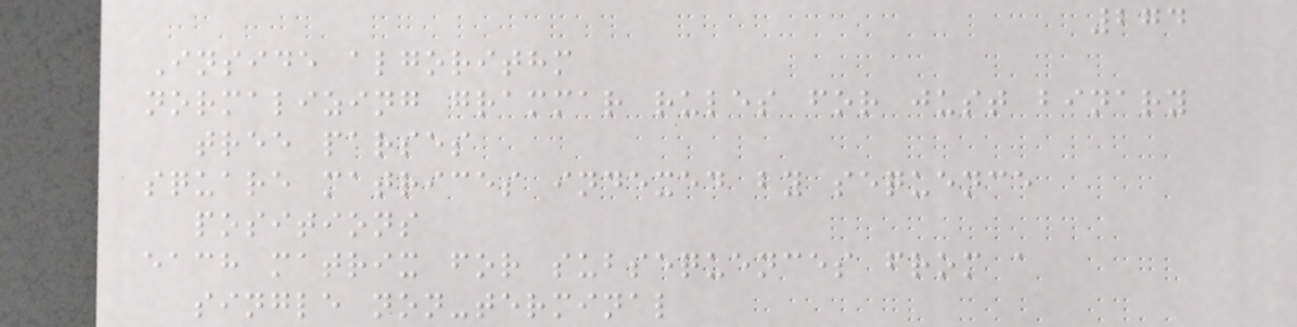274
Inside algorithm
normalizing grammar rules for just binary
tree parses
square matrices indexed by sequence
positions
each matrix for subsequences from a
single non-terminal
